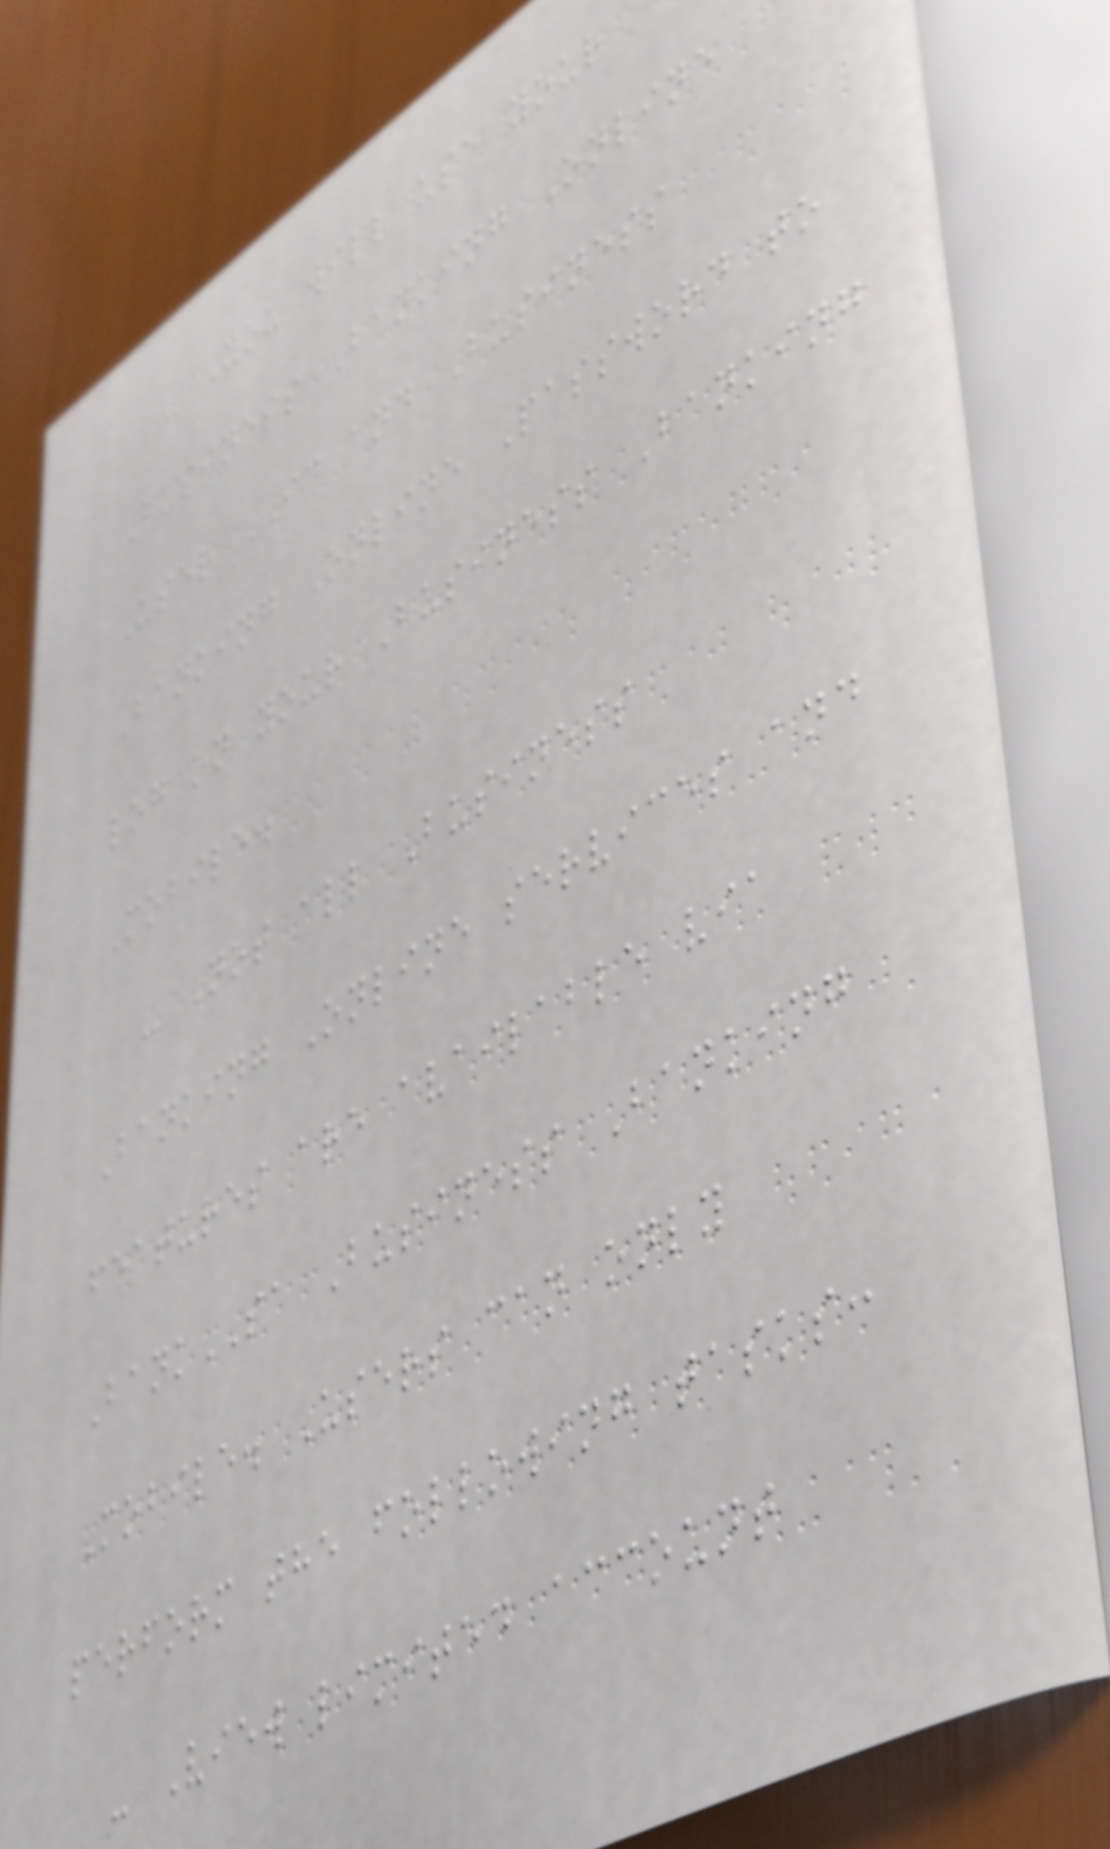- You will use your
Business Banking Online
User ID and Business
Banking Online Password to
log on your Business Banking
Mobile.
- Not all Business
Banking Online services and
features are available via
BankSA Business Banking
Mobile. Users can only
perform the following tasks:
- View limited account
